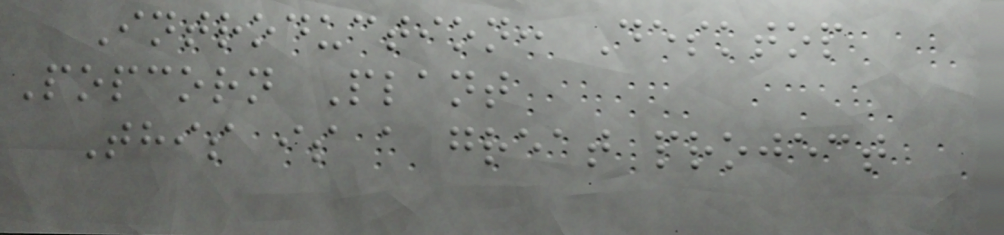Introduction: Desktop
Popcorn Plant
This is a great project
